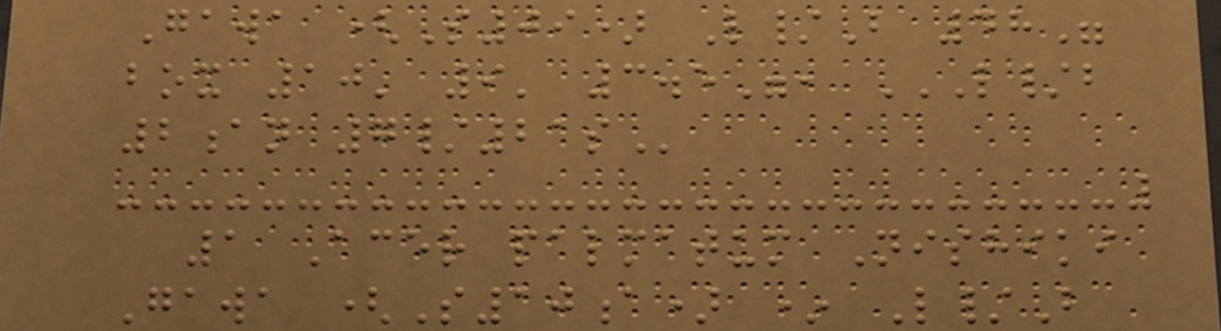Gawa (S09) L/B 48"
box 10' 9' 3.5", L/B
2AN 7/21S
1 Acer palmatum Nishiki
Gawa (S10a) * L/B
